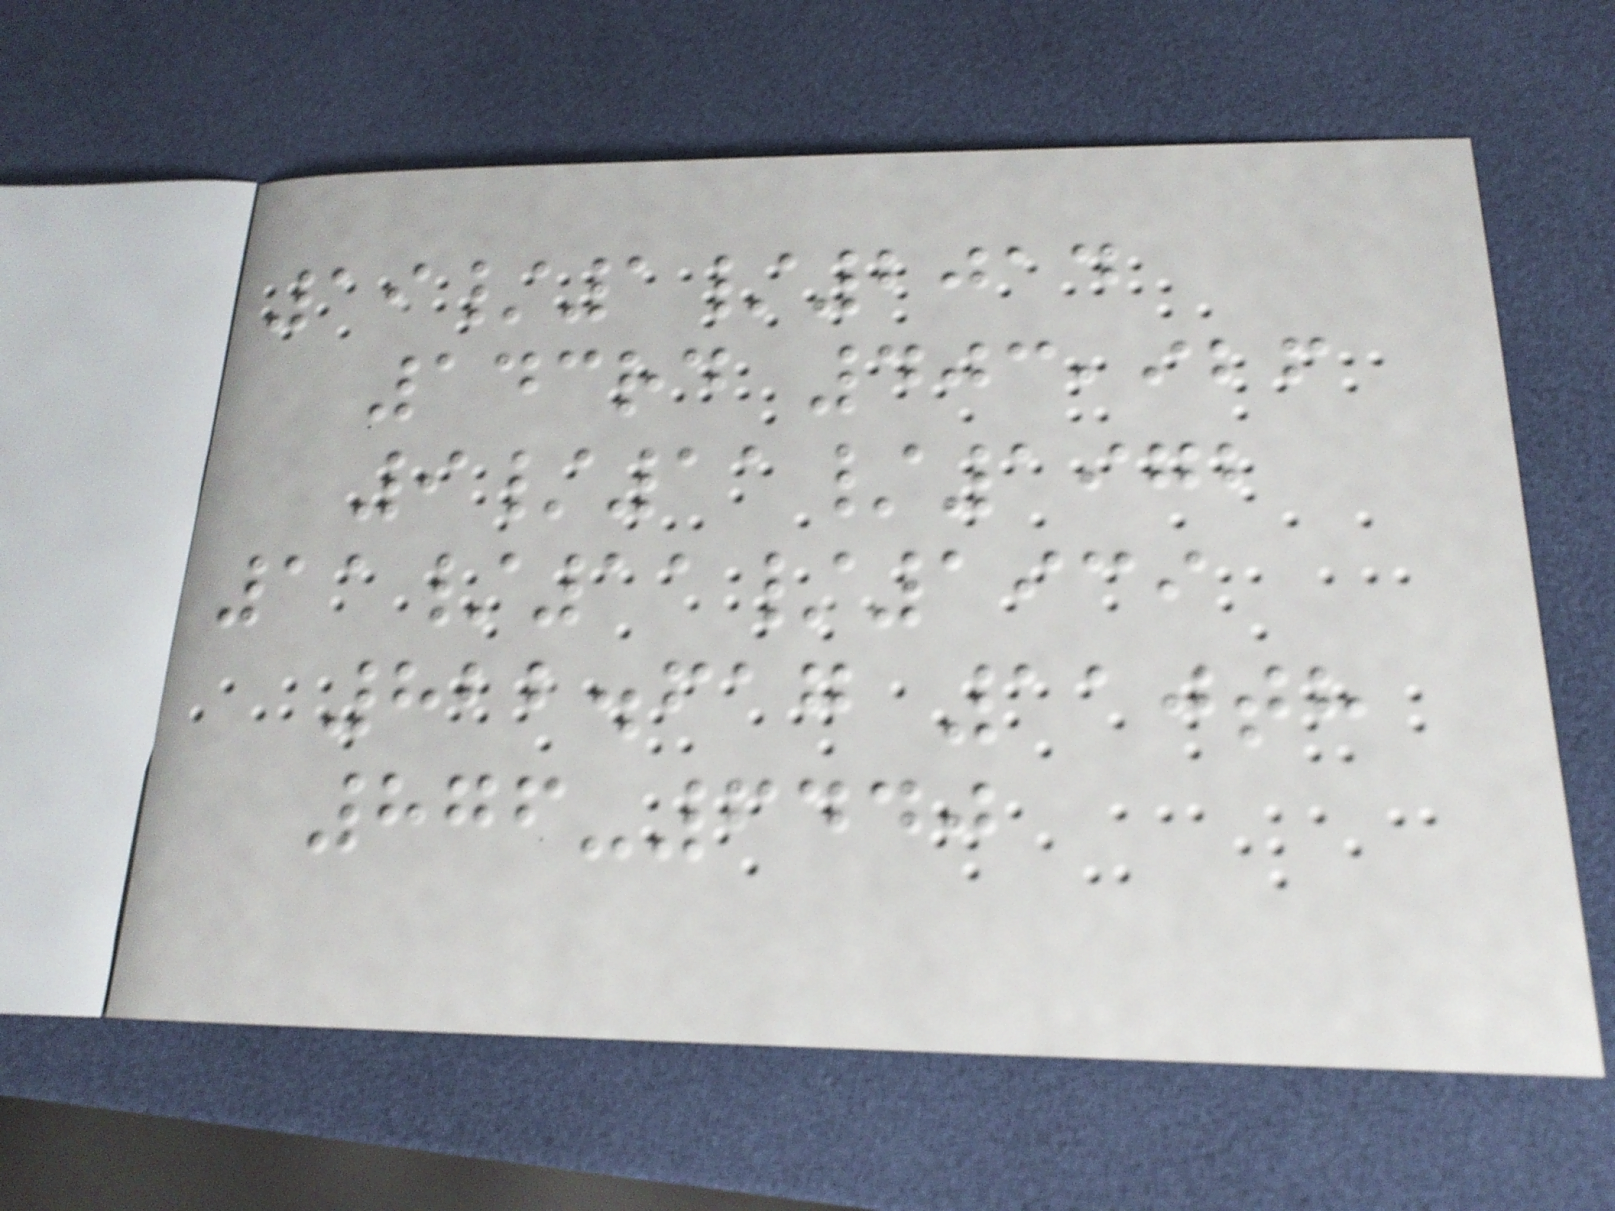19/1/2014
143rd 403,926
9/11/1972
11/11/1939
822.617 110th
876-6440
